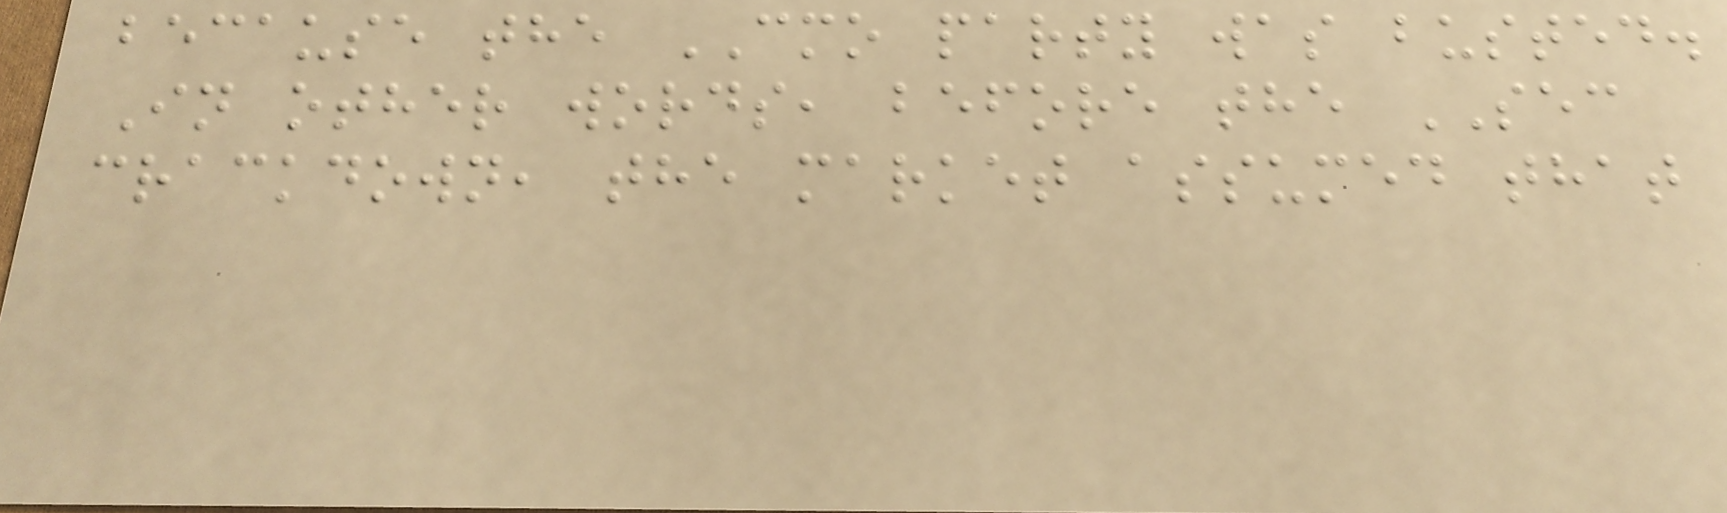because the CMO party was busted.
In other words, before the SEC
crackdown, the market assumed that
